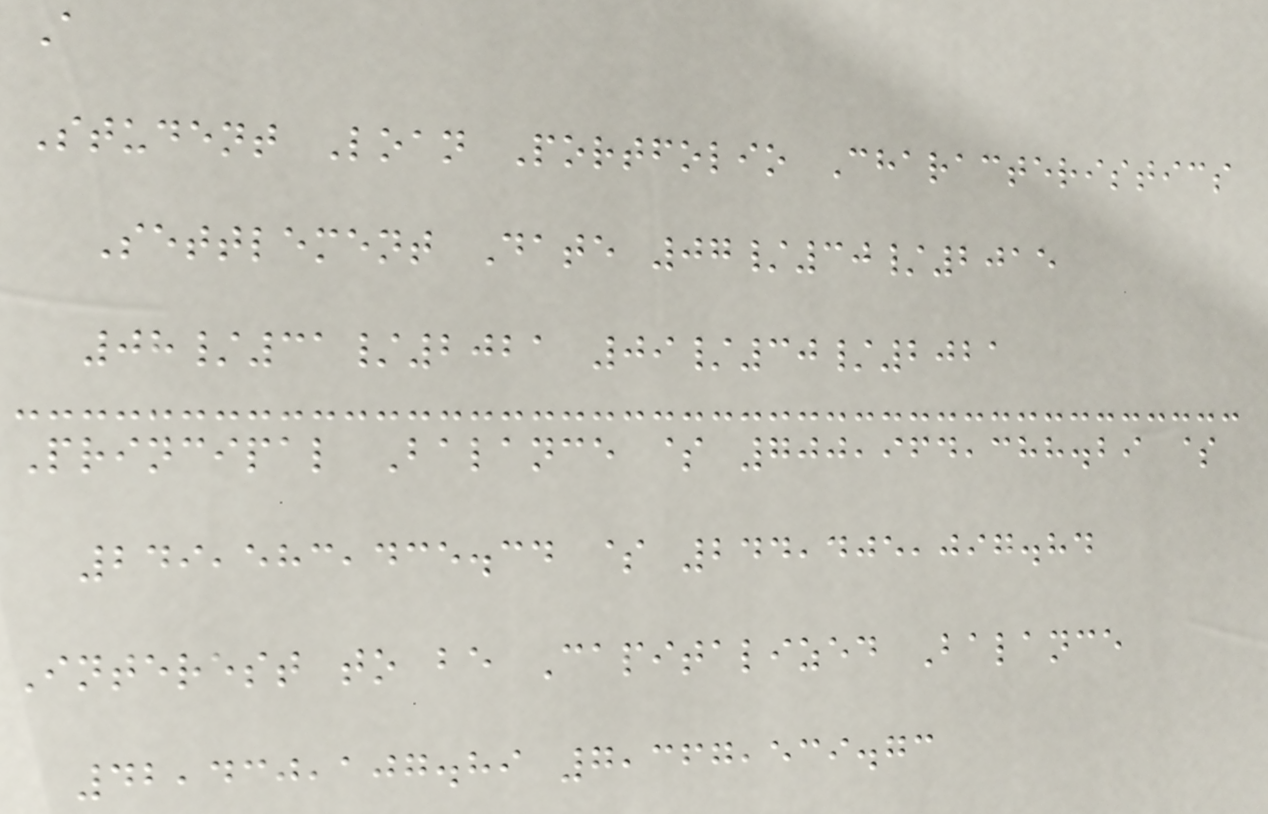A
Student Loan Portfolio Characteristics
Settlement Date 07/30/2015
08/31/2021 09/30/2021
Principal Balance $ 700,964,388.29 $
249,583,435.34 $ 244,405,097.84
Interest to be Capitalized Balance
42,430,107.89 7,367,539.73
